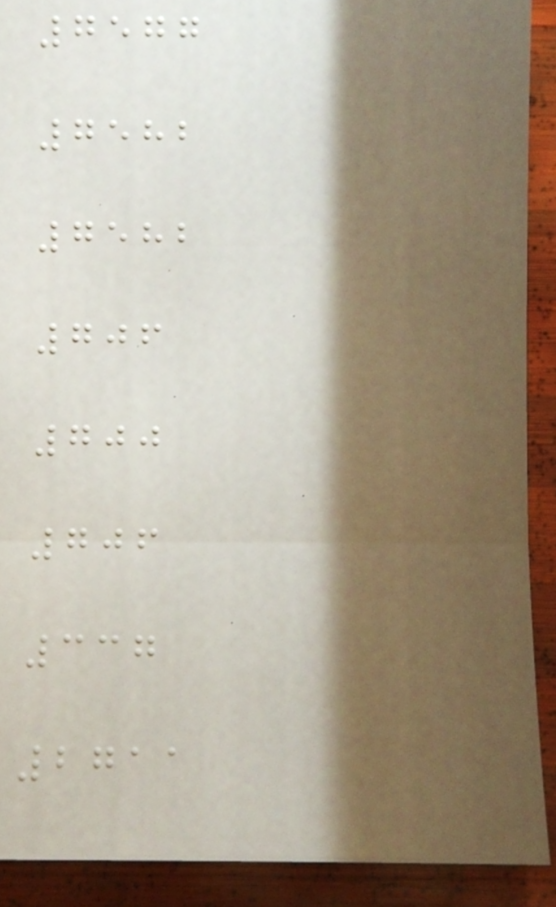7577
7582
7582
706
700
706
337
2711
